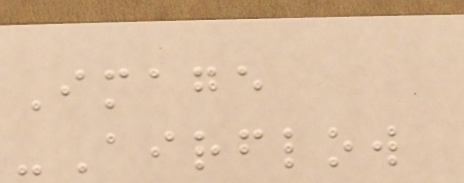Image
-Airflow
